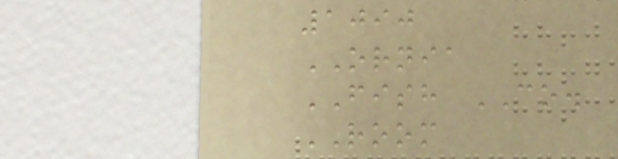1090
ORNIA
FISH CO.
ROOM
